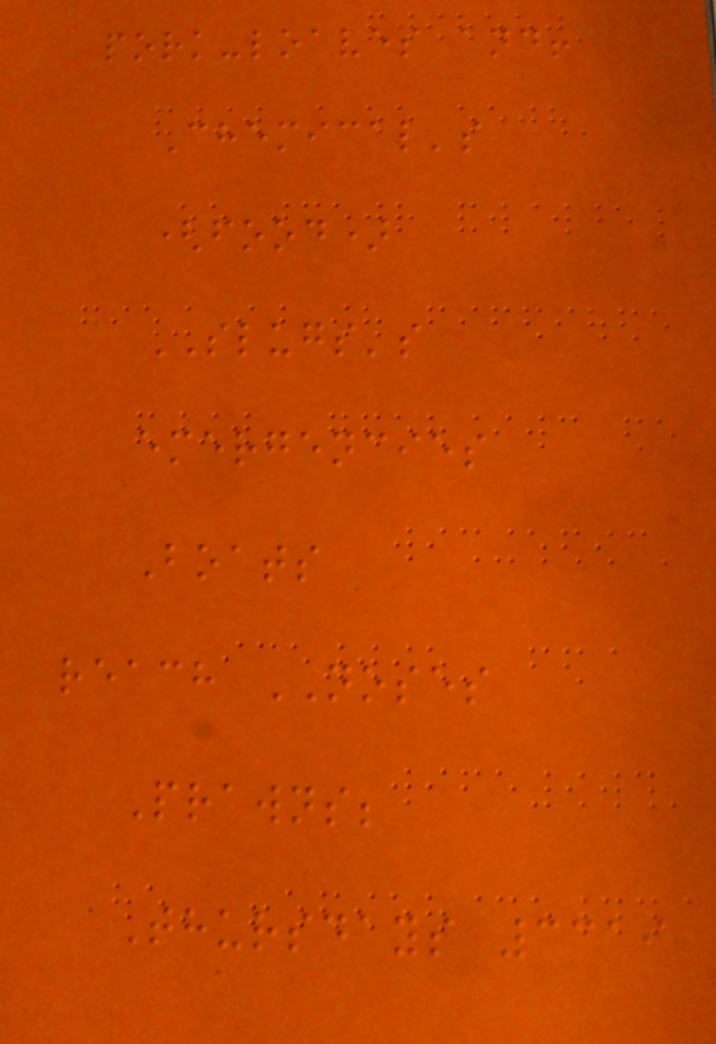pork-loaves and!
Chemical's
(food)
SLUGS's
emergencies
Boats
reach NOSES
Prawns;
Thursdays 3319
